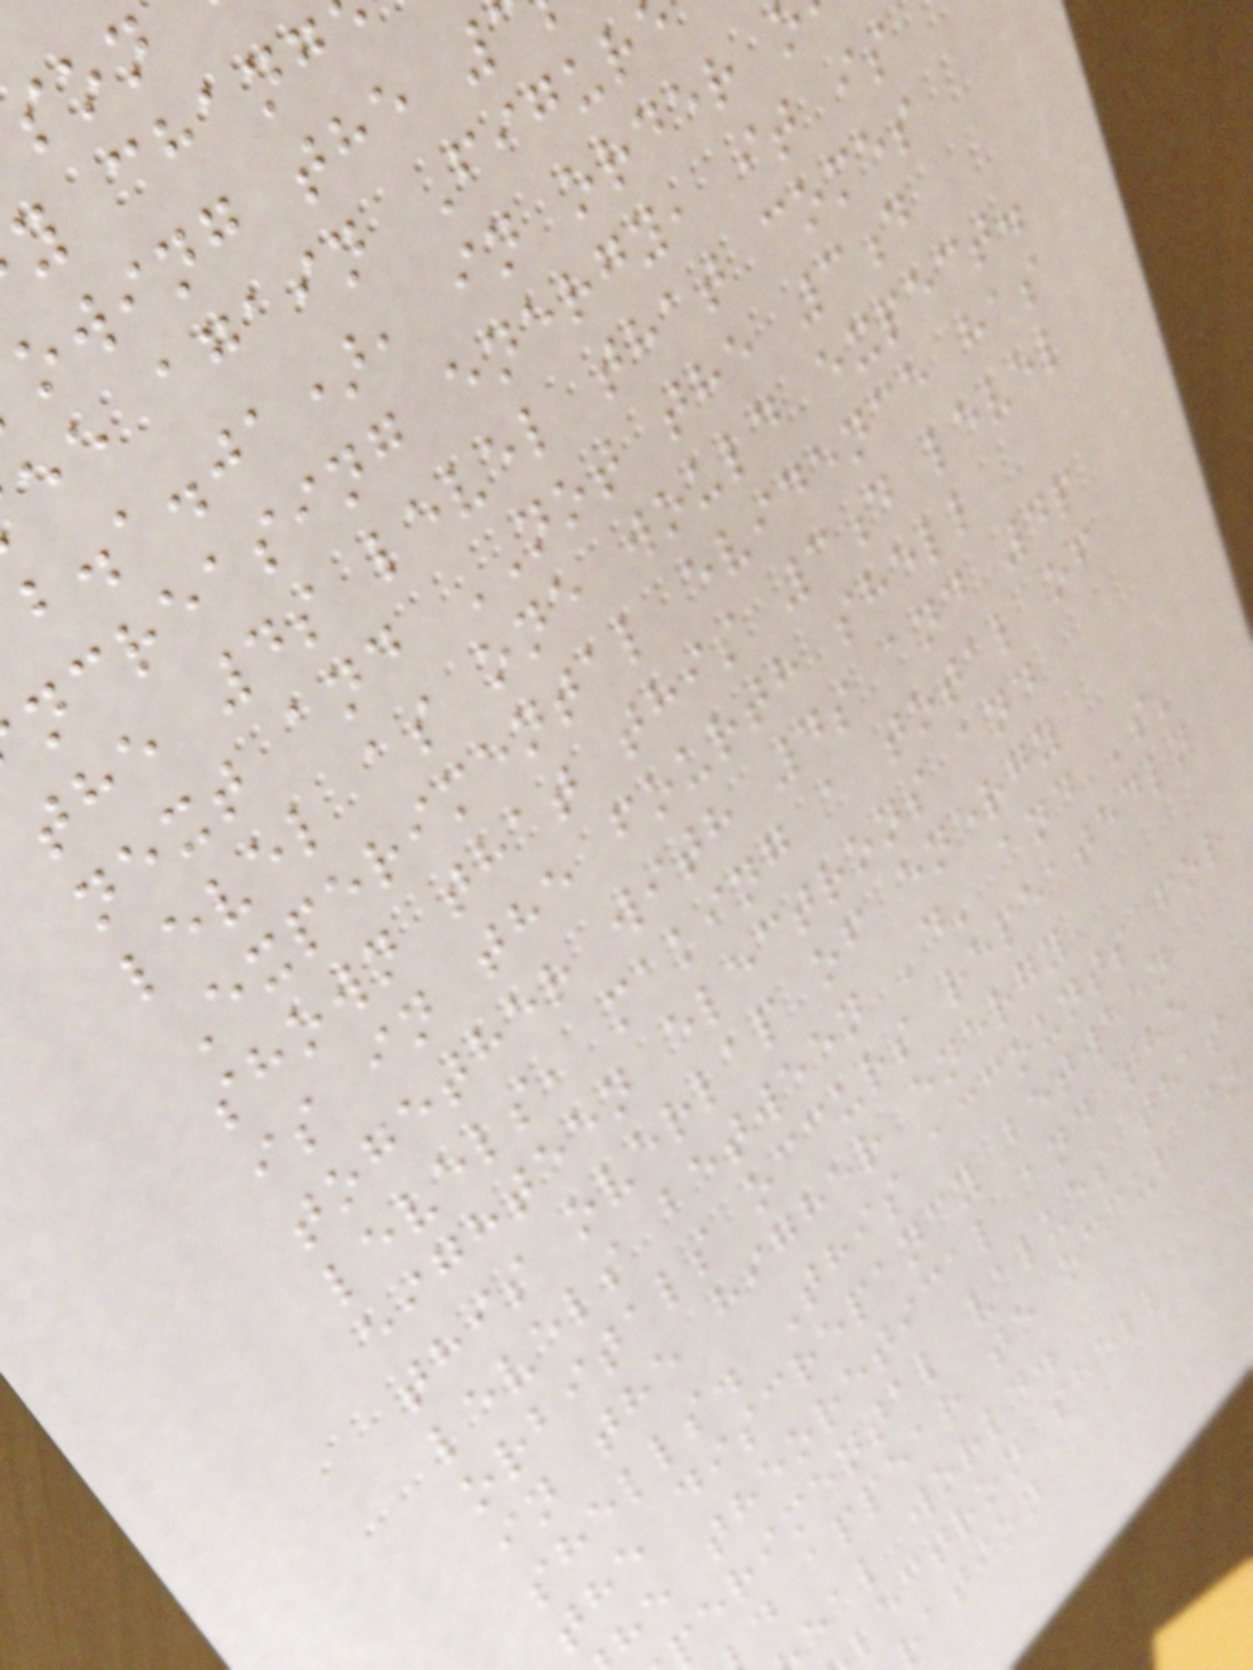y chang
owing the
ee again Figur
b.a.ja), in order
ncreasing energy, it is
the 4s level that comes
next and NOT the 3d
level as one would expect.
Experimental evidence has
shown that this 3d level
is in the fourth shell
together with 4s and 4p
levels, making a total of
eighteen electrons and
this overlap of energy
levels between 'd' and 's'
orbitals occurs repeatedly
in the higher energy
shells. This accounts for
the discrepancy between
he theoretical and the
perimental values that
d appear to occur in
eal world.
lectron shell
ration
